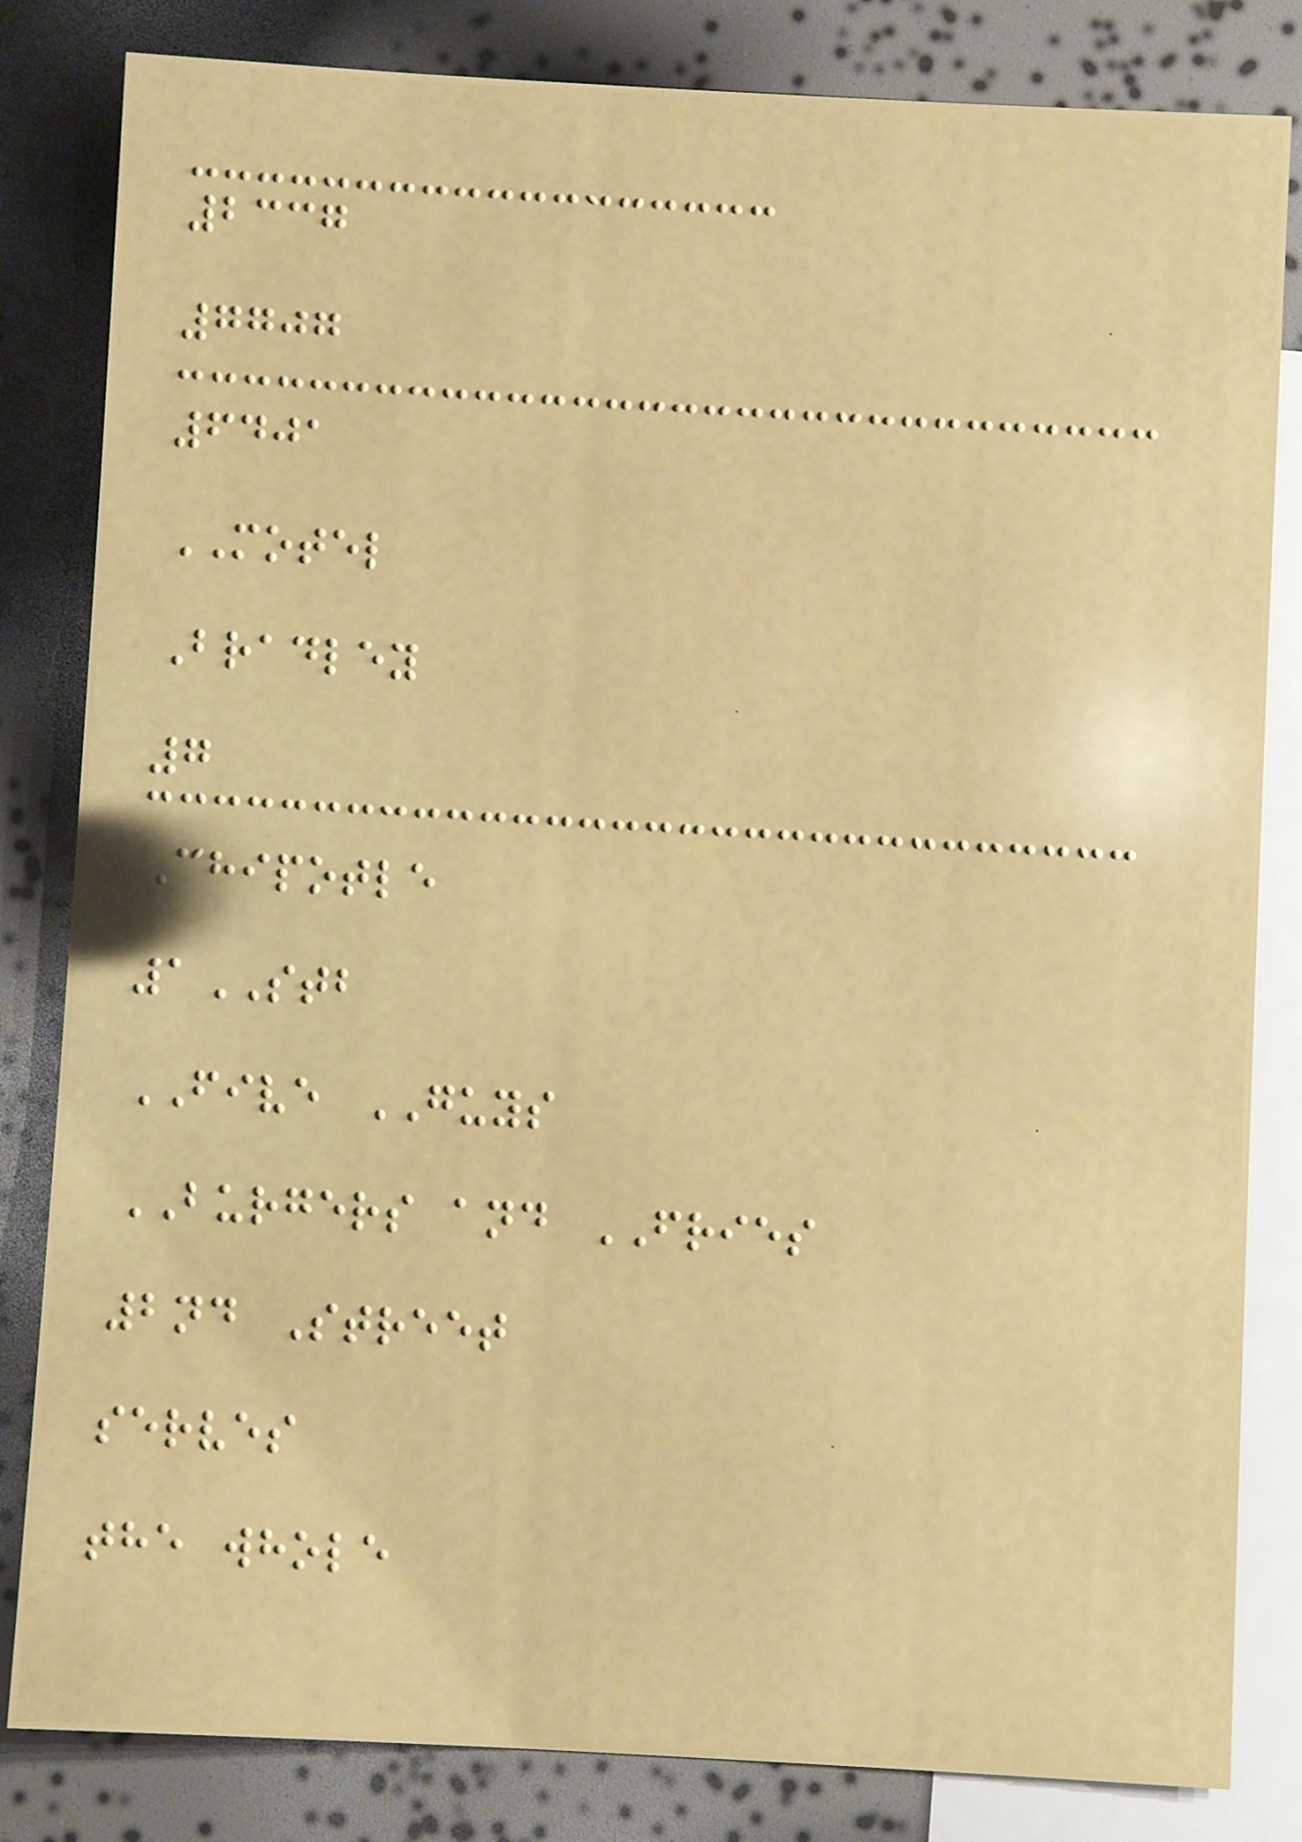2337
7707
6401
MOTEL
Bradley
7
Chipotle
1STB
FIVE GUYS
BURGERS and FRIES
2nd Street
serves
the whole
